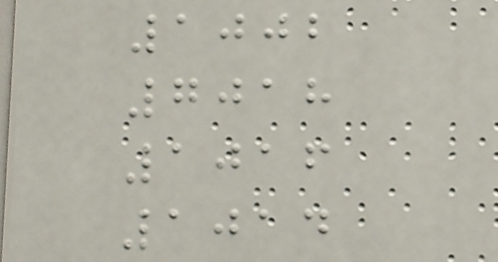1002
7018
1016
1014
